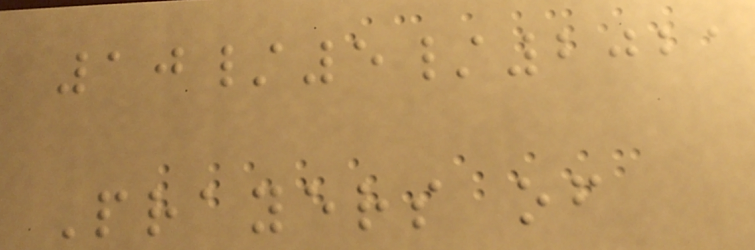10/5/2021
Prayers of
